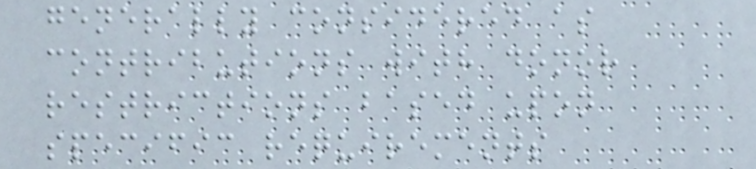generally considered as
contributions with donor
restrictions based upon
specific requirements
